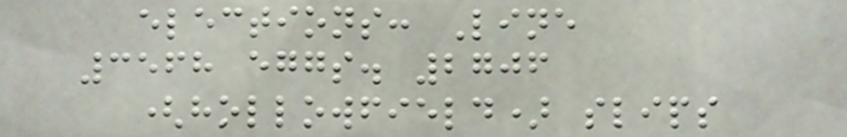elections: Line
3568 eggs. 2706
(hollowfield) slips
